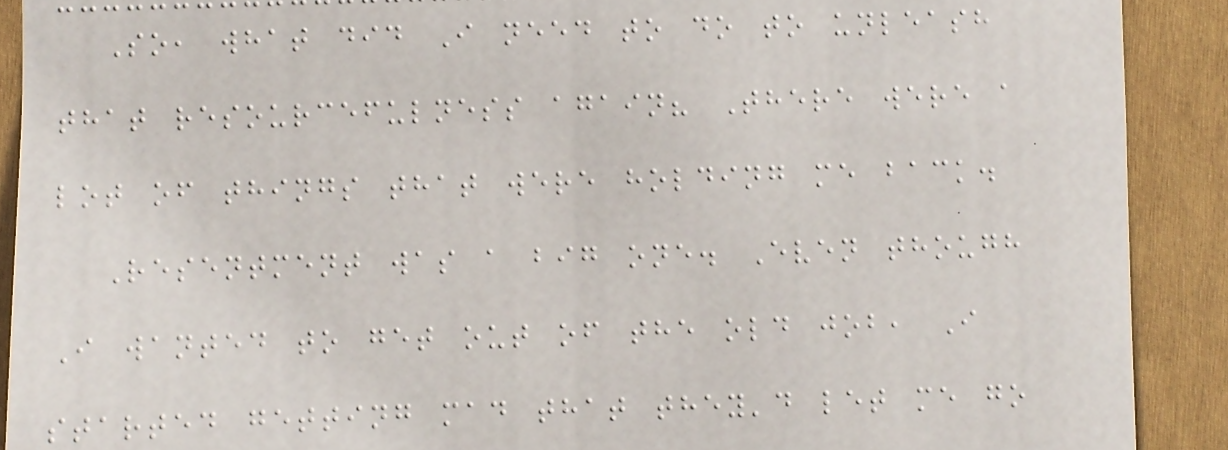So, what did I need to do to unleash
that resourcefulness again? There were a
lot of things that were holding me back.
Resentment was a big one. Even though
I wanted to get out of the old job, I
started getting mad that they'd let me go
